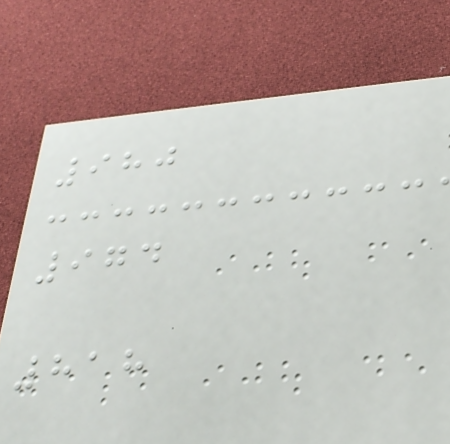980
974
818
